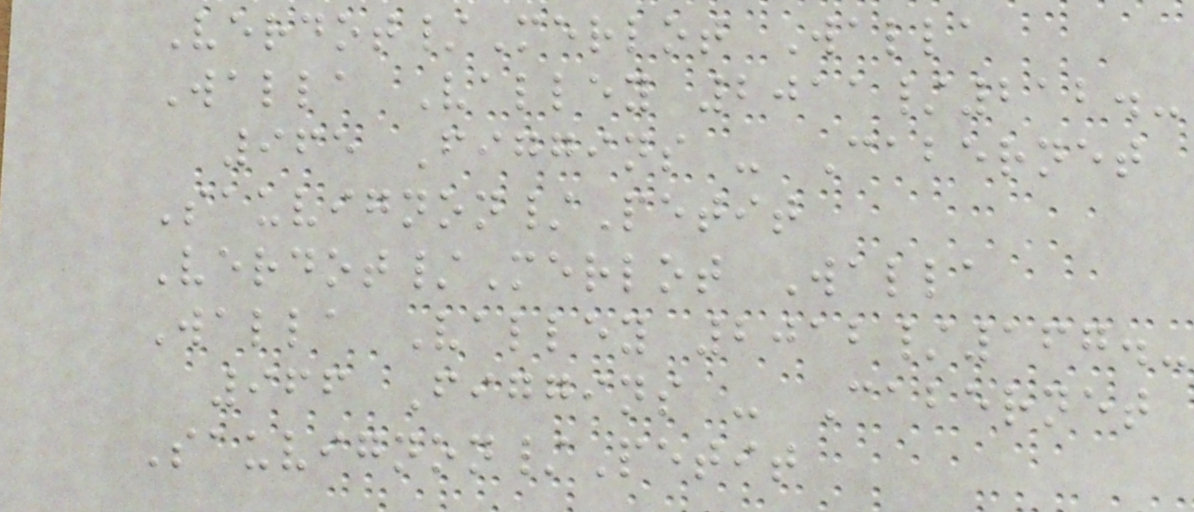Verdot/Merlot Walla
Walla Valley 2011/212.-
965 Figgins - Cabernet
Sauvignon/Petit
Verdot/Merlot Walla
Walla Valley 2012/167.-
966 Figgins - Cabernet
Sauvignon/Petit
